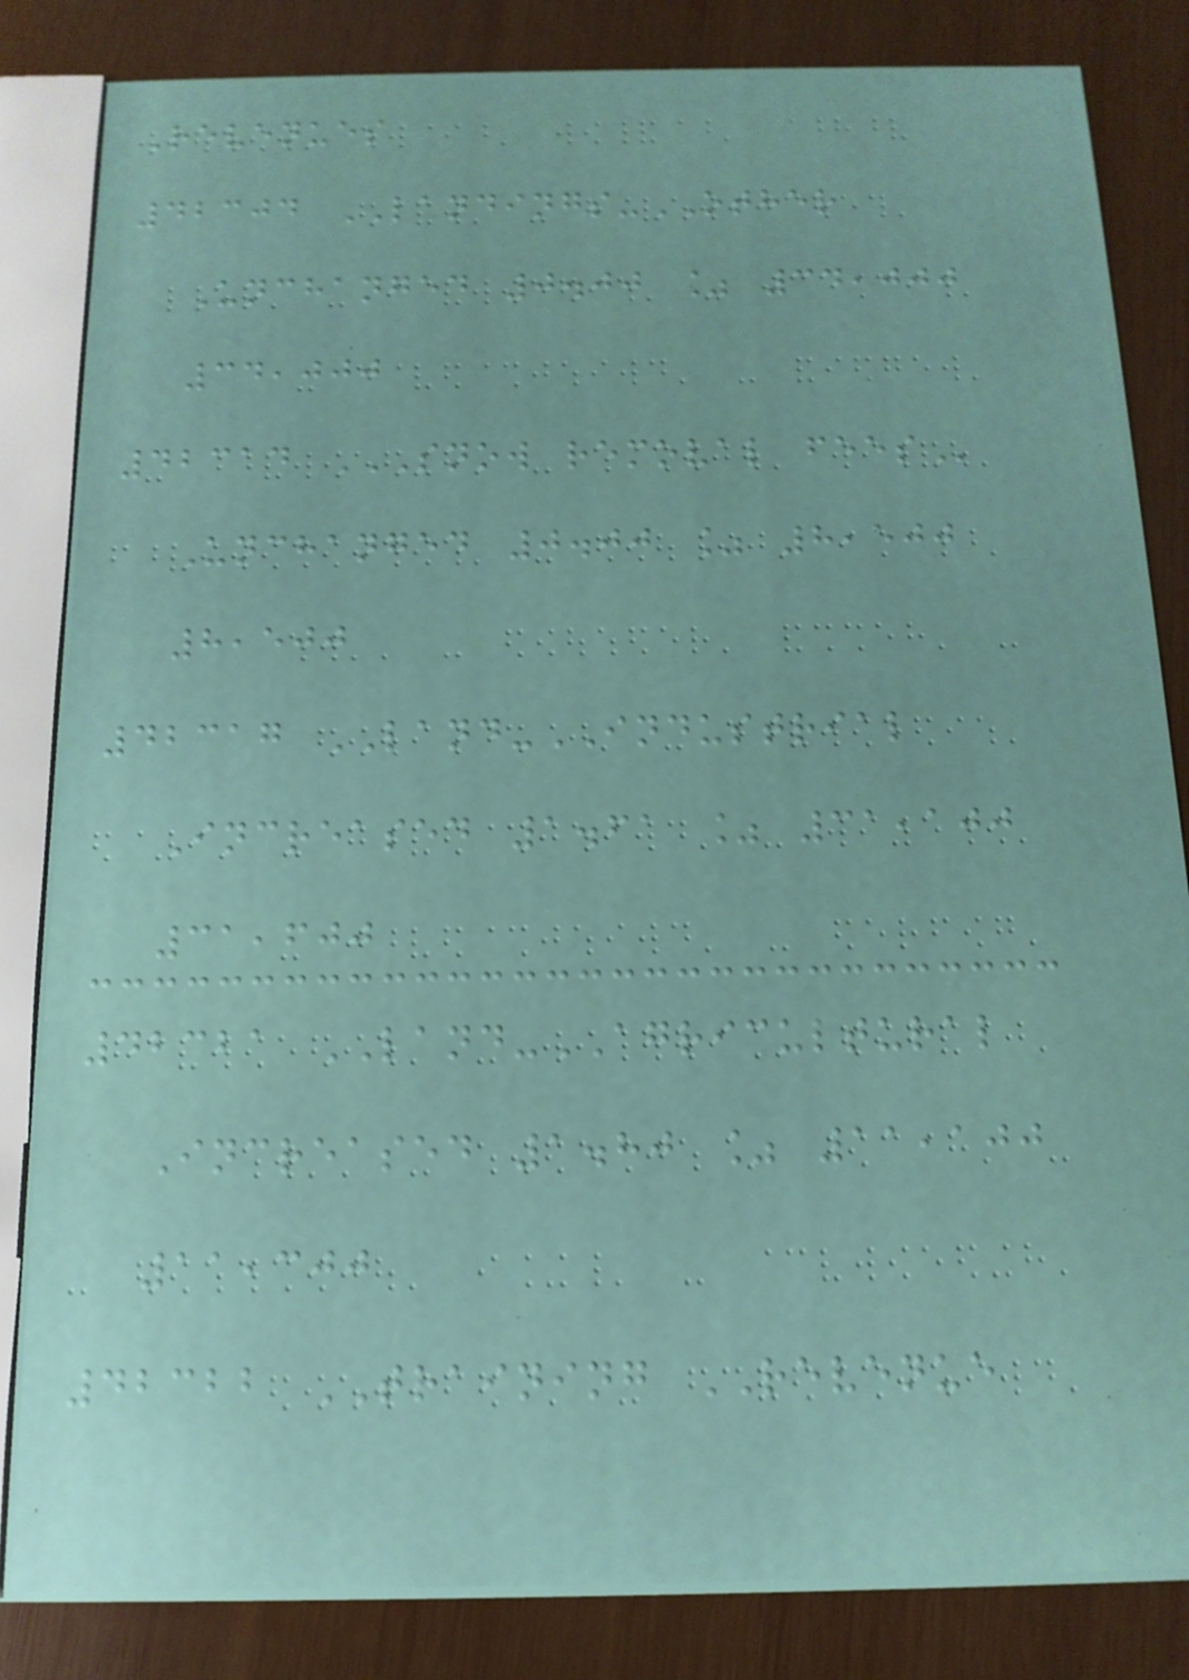Revenues
42304 LANDINGS-OTHER
Unchanged 0.00 % 34,000
34,000
42314 SNOW REMOVAL FEES
Unchanged 0.00 % 8,500
8,500
42317 LAND-INDUSTRIAL
Increased 1.61 % 31,100
31,600
42321 LAND-AGRICULTURAL
Increased 1.80 % 11,100
11,300
42322 TRAINING REVENUE
